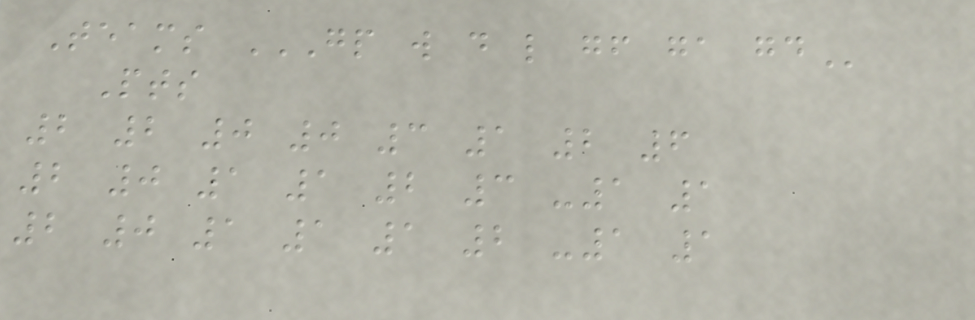Teams GP W D L GF GA GD
Pts
2 2 0 0 3 1 2 6
2 0 1 1 2 3 -1 1
2 0 1 1 1 2 -1 1
